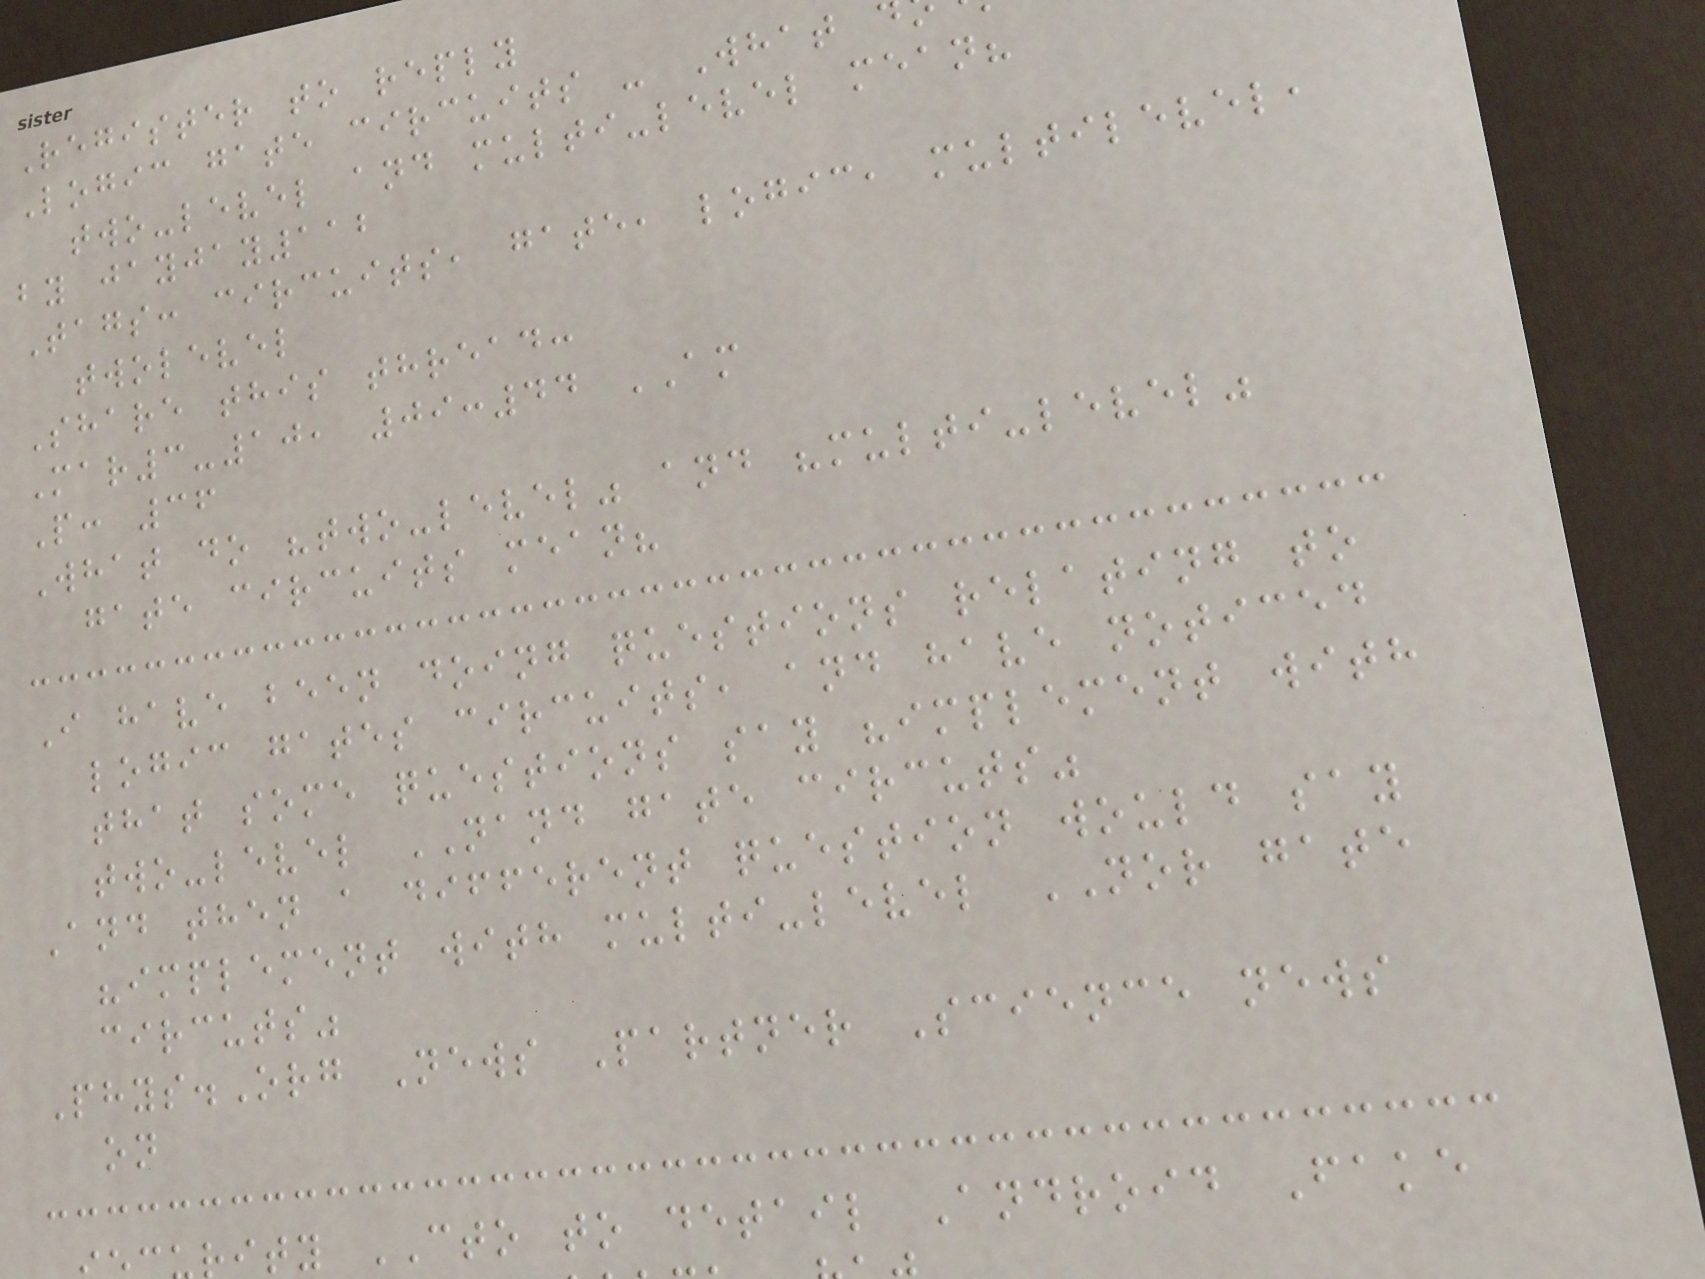Register to reply
Logic gate circuits - What
two-level and multi-level mean?
by jayjay112
Tags: circuits, gate, logic, multilevel,
twolevel
Share this thread:
Mar3-10, 09:44 AM
P: 36
What do "two-level" and "multi-level"
gate circuits mean?
I have been doing questions relating to
logic gates circuits, and have noticed
that some questions say "implement with
two-level NAND gate circuts"
And then a different question would say
"implement with multi-level NOR gate
circuts"
Phys.Org News Partner Science news
on
rity CTO to detail Android Fake
